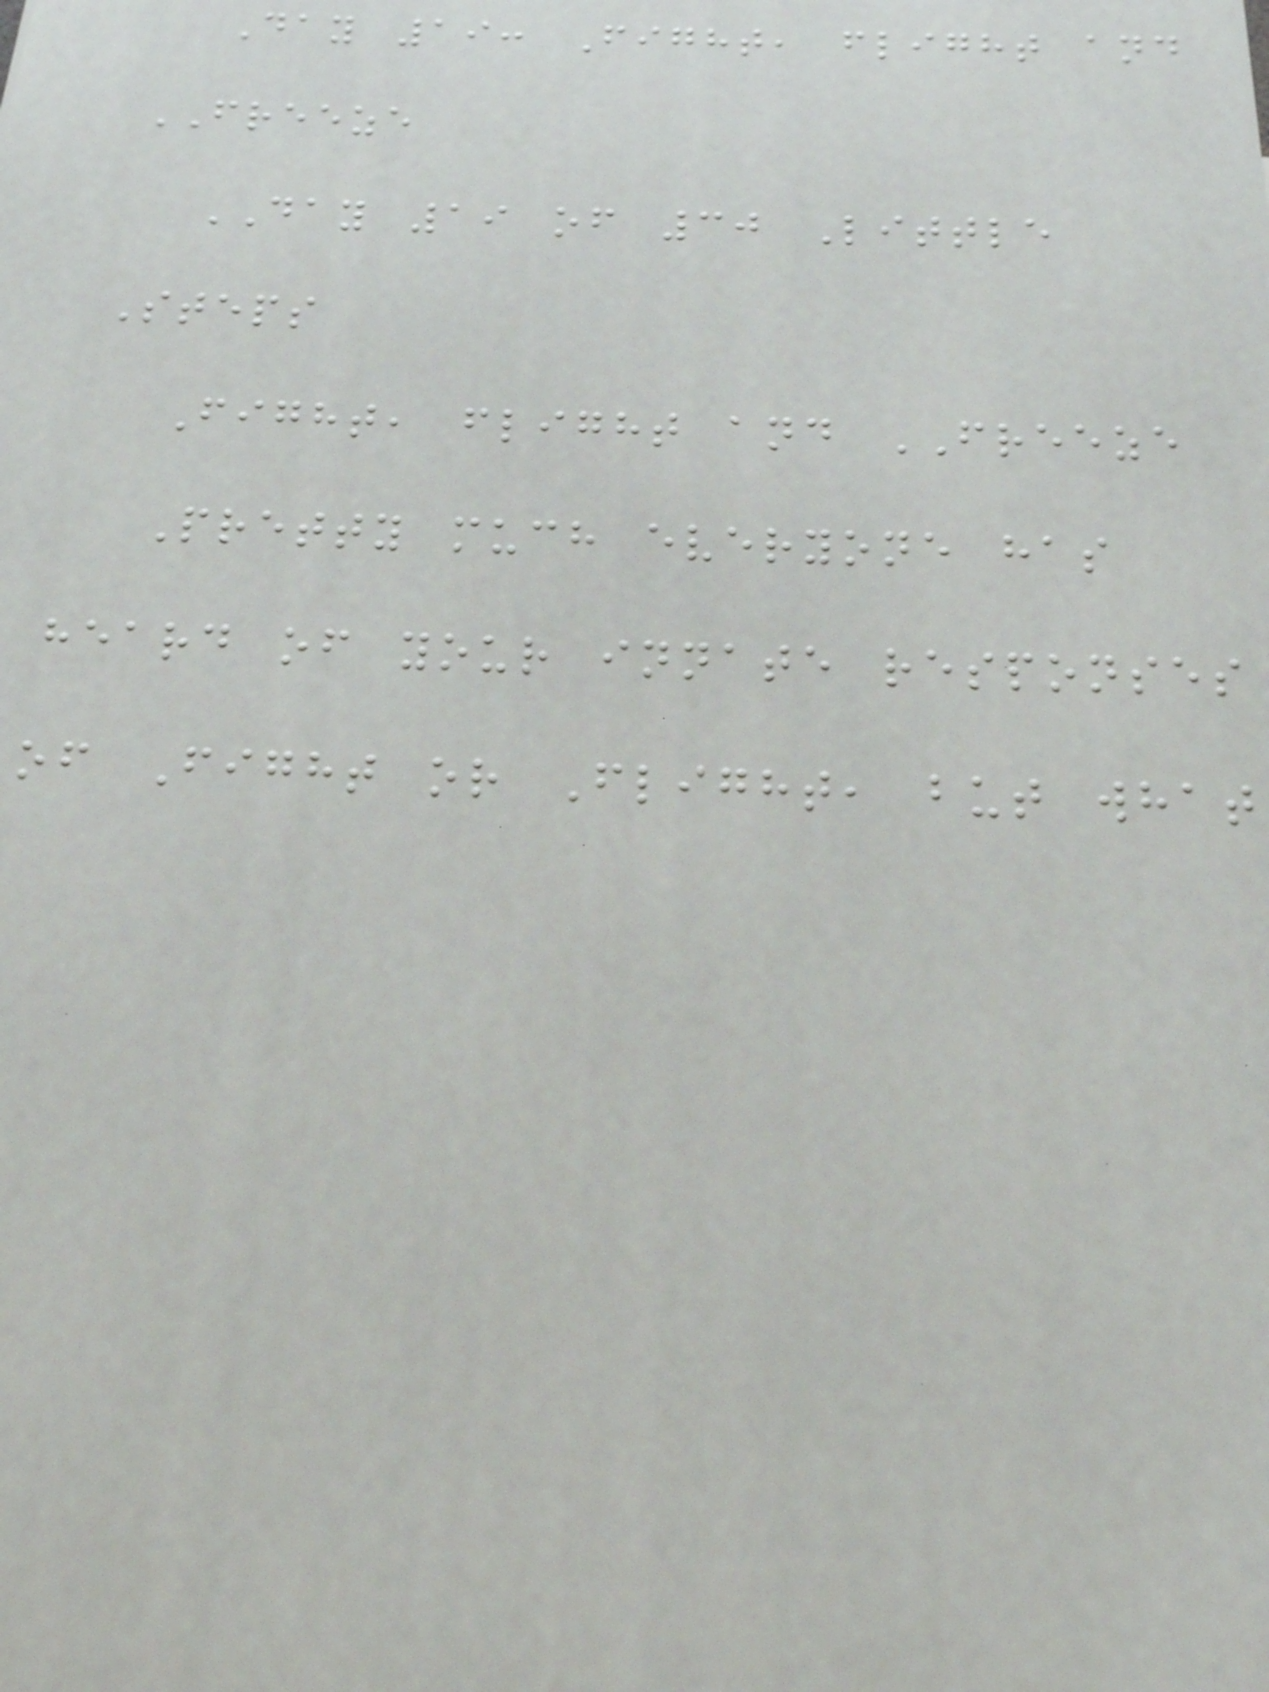Day 19: Fight, flight and
FREEZE
DAY 19 of 30 Little
Steps
Fight, flight and FREEZE
Pretty much everyone has
heard of your innate responses
of Fight or Flight, but what
